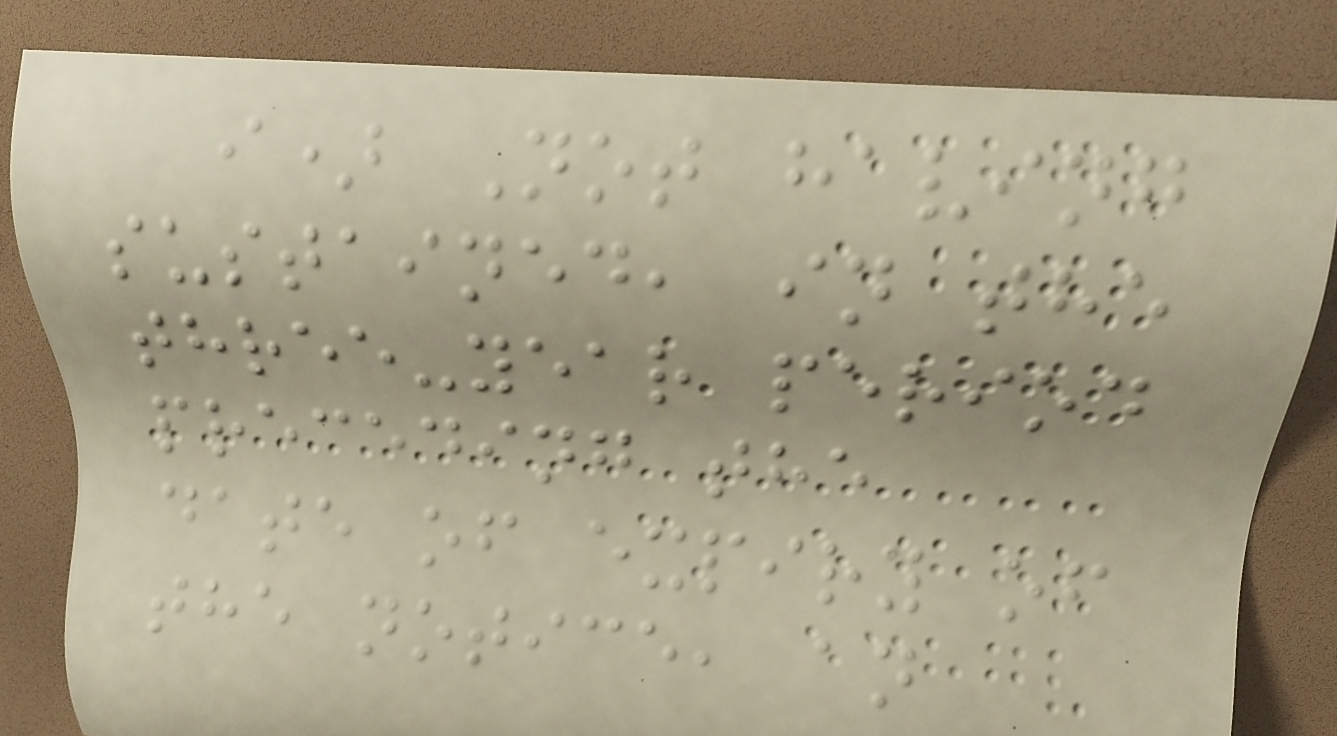i) Not having
sustained, in the
three-year period
preceding the
date of expiry of
the notice, an
